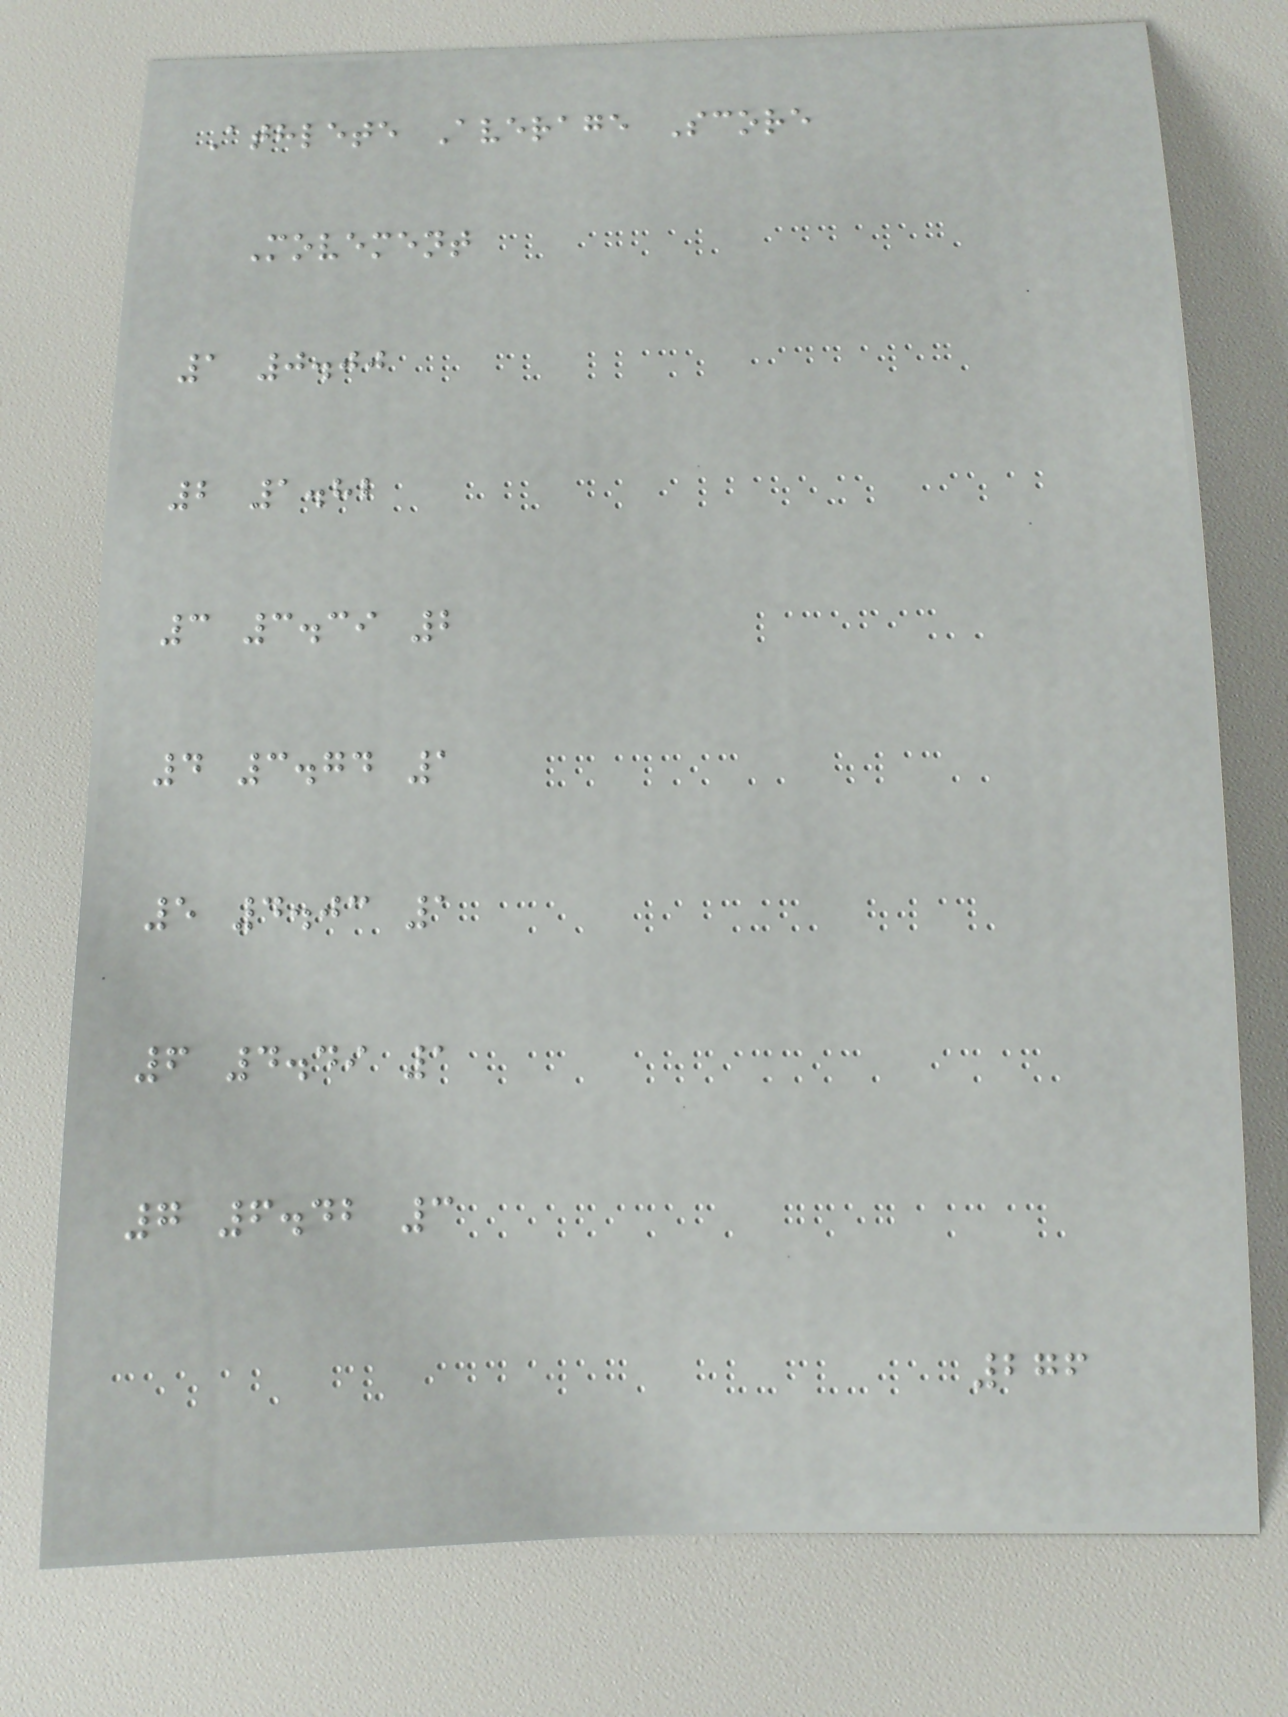Athlete Average Score
Movement
1 0.00
2 1.82
3 3.39 2
4 3.74 1
5 4.03 1
6 4.49 1
7 6.42 3
276
